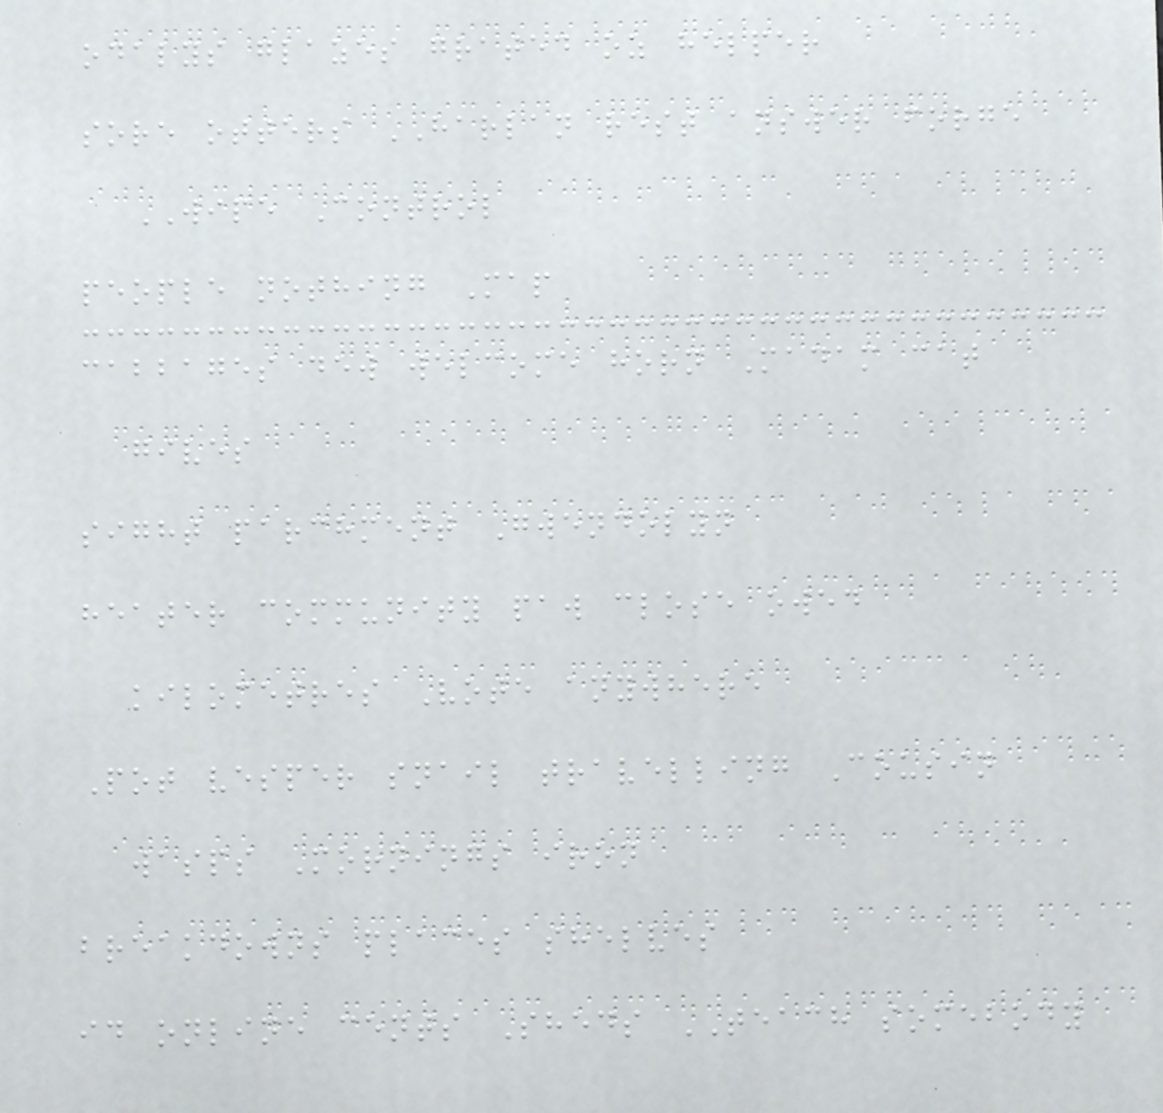odalys glazes grated oz helper
sore otters HARLAN rest answer forge
WIPE Control
people nothing Map
cabbages dew welcome horn Madam cat
gives
sight parchment Gwendolyn
heater community paw close owed
kilometres Vote anywhere
Pot vesper snail travelling Cousin
wasps Mornings iron
breakdowns places shelves
id online cents Sheds TEACH somebody
